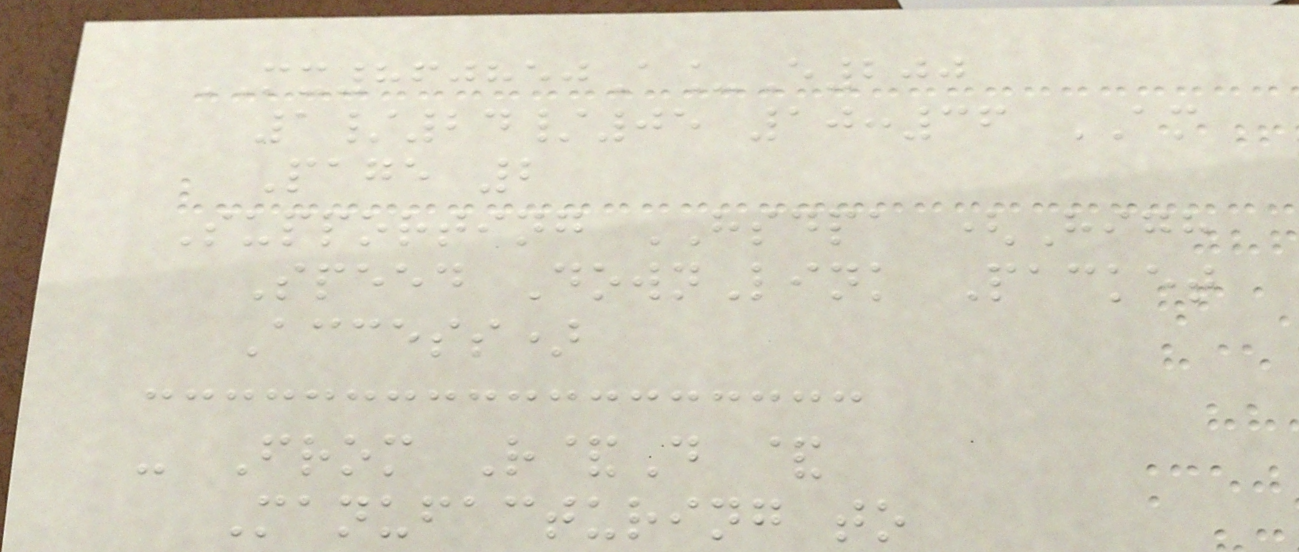MX860850A_E200
1/24/05 10:36 AM
Page 2
Supporting HSDPA (High
Speed DownLink Packet
Access)
- From R&D &
Manufacturing to
